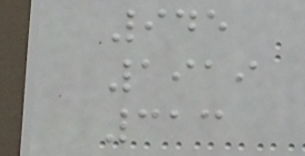945
1919
313
